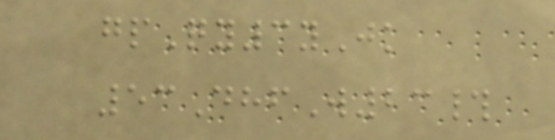gpQy3yJk
53DhfW23#
